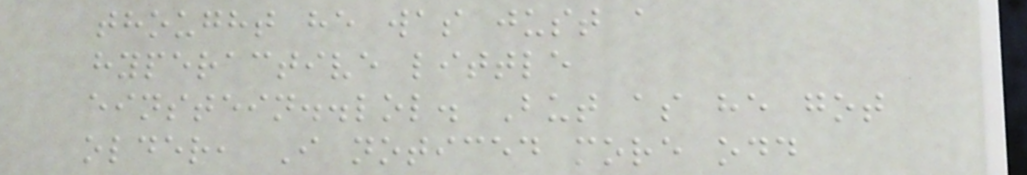thought he was just a
hyperactive little
einstein..lol. But as he got
older, I noticed more odd
